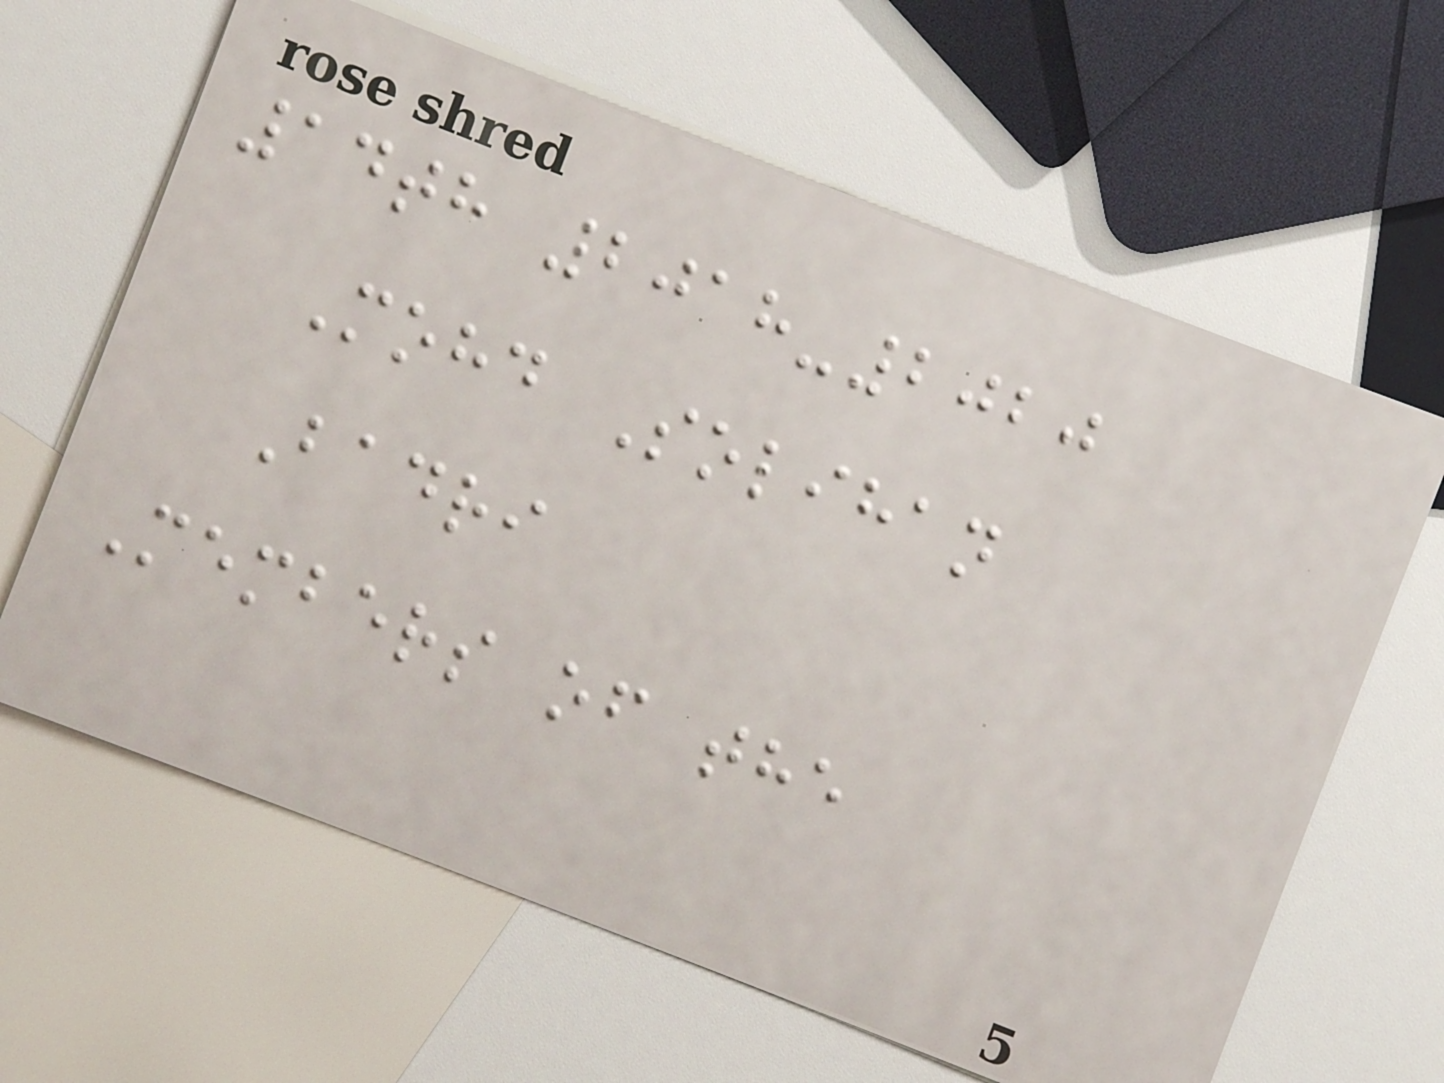14th 2018-2020
Mohd Solihan
Badri
Members of the
